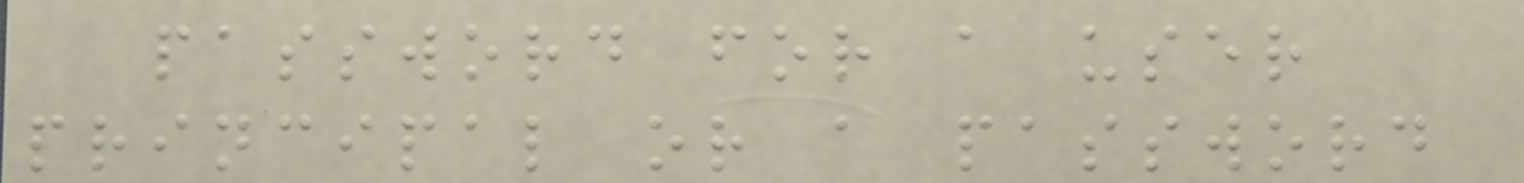password for a user
principal or a password
